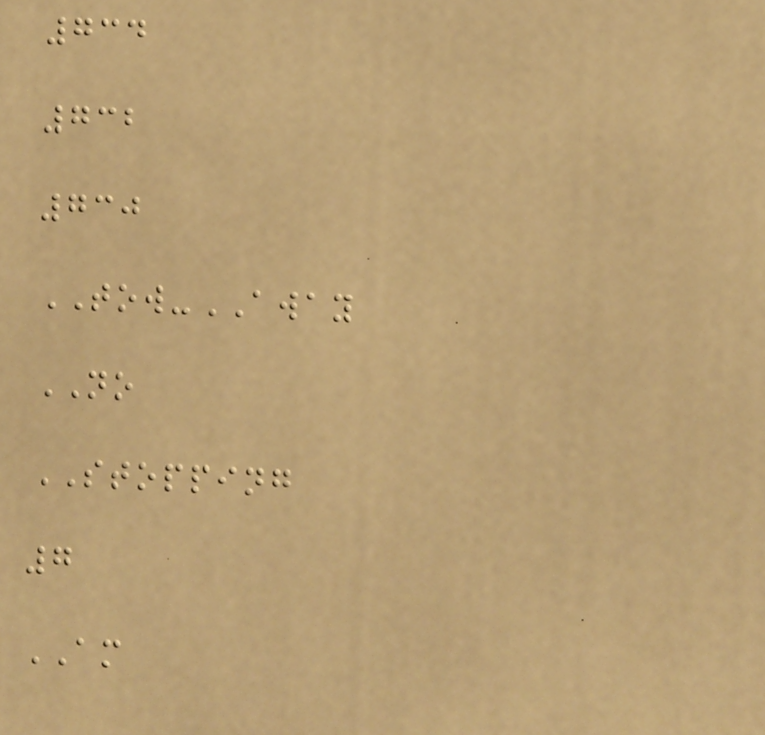734
732
730
TOW-AWAY
NO
STOPPING
7
AM
